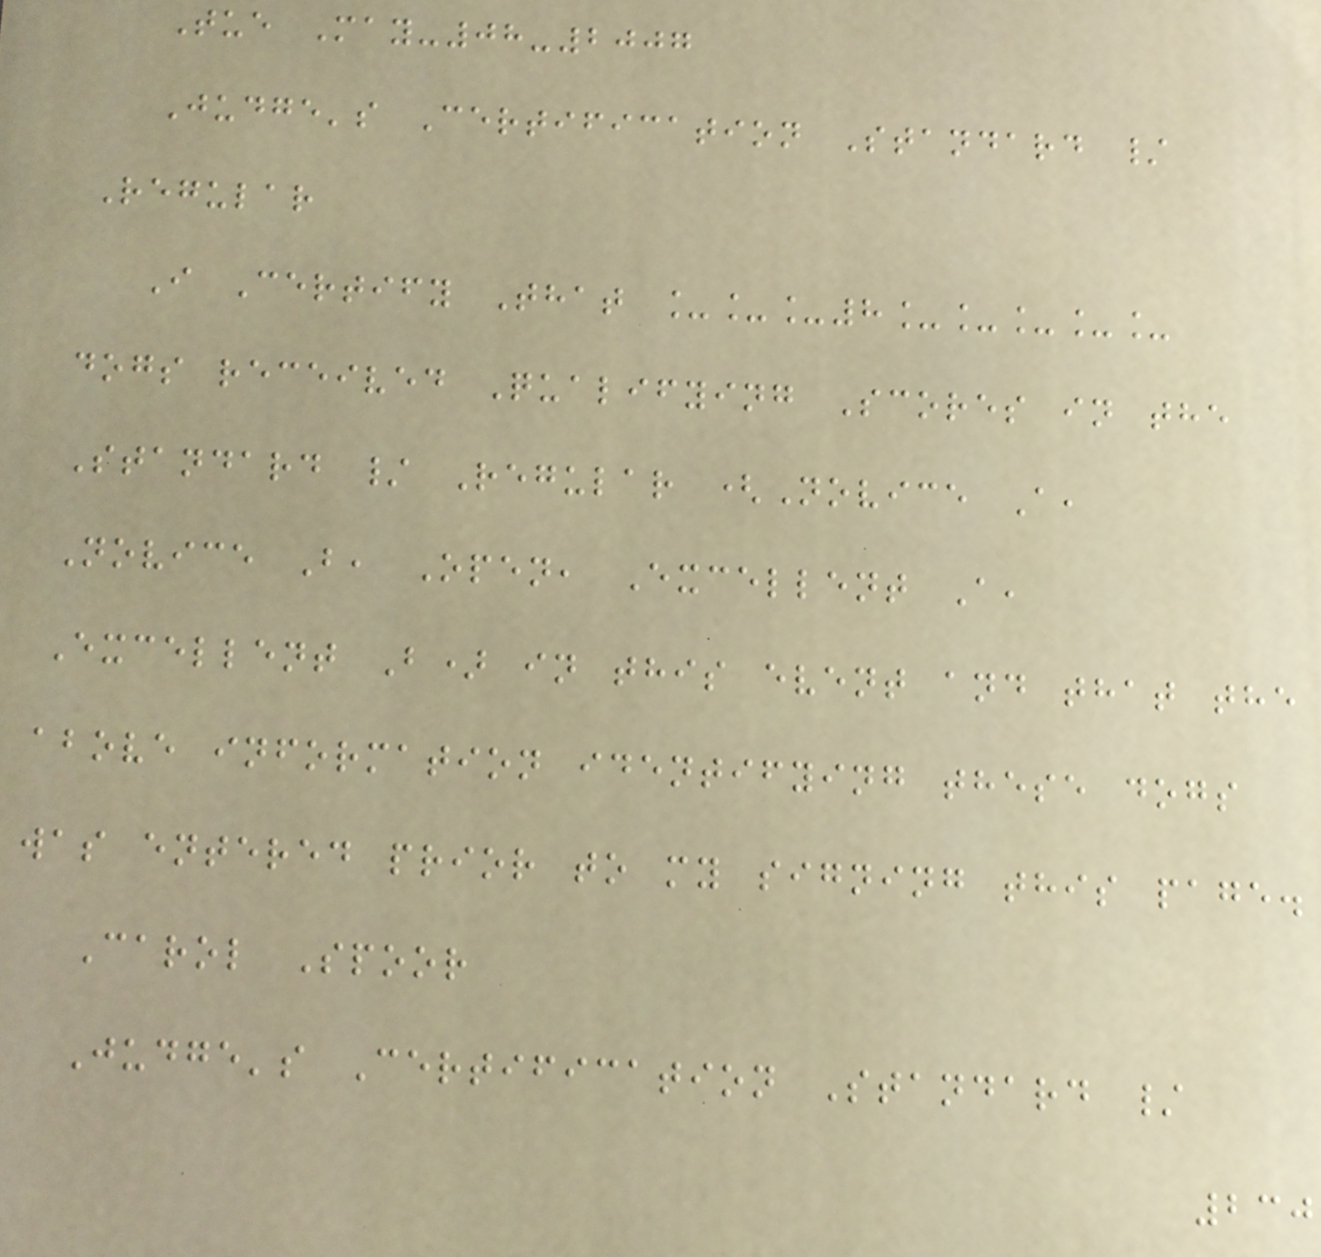Tue May-08-2007
Judge's Certification Standard /
Regular
I Certify That ___8_____
dogs received Qualifying Scores in the
Standard / Regular (Novice A,
Novice B, Open, Excellent A,
Excellent B) in this event and that the
above information identifying these dogs
was entered prior to my signing this page.
Carol Spoor
Judge's Certification Standard /
230
